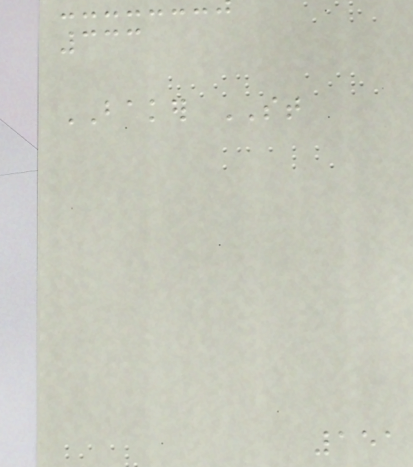333
BAKER ST
151
